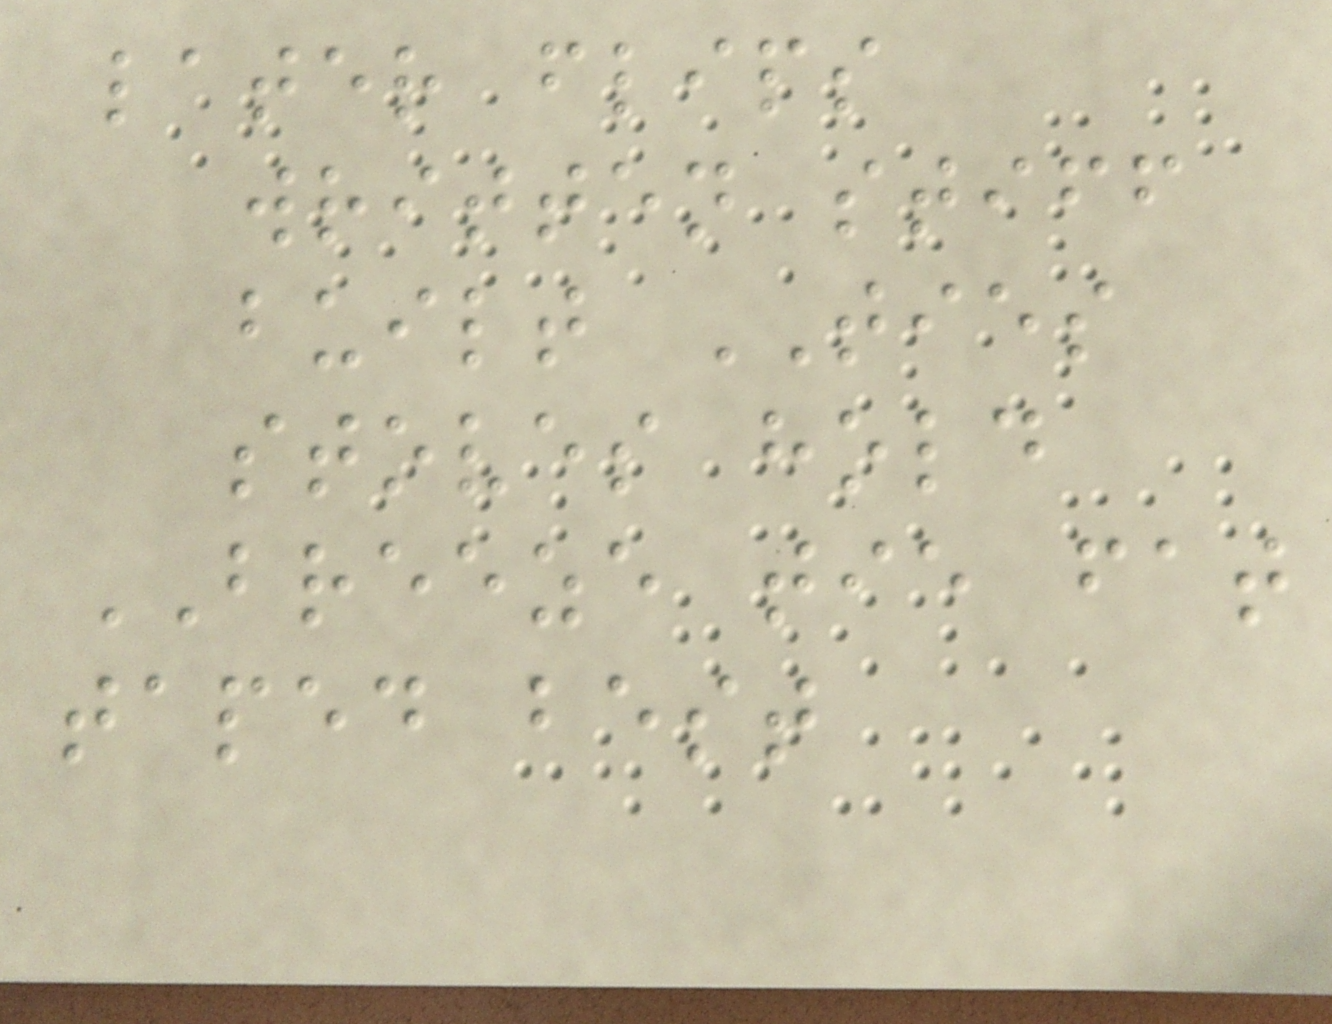later flips
written stiff
built TIES
stoves hold
BREEZE tie fat
taped best
